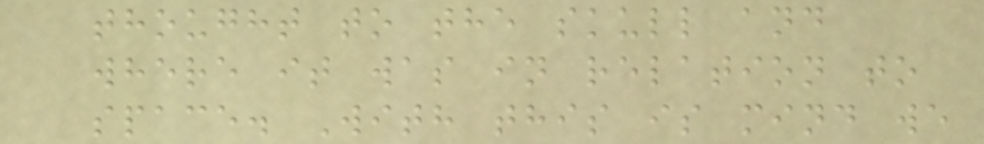thought to the skull and
where it was in relation to
space. With this is mind we
